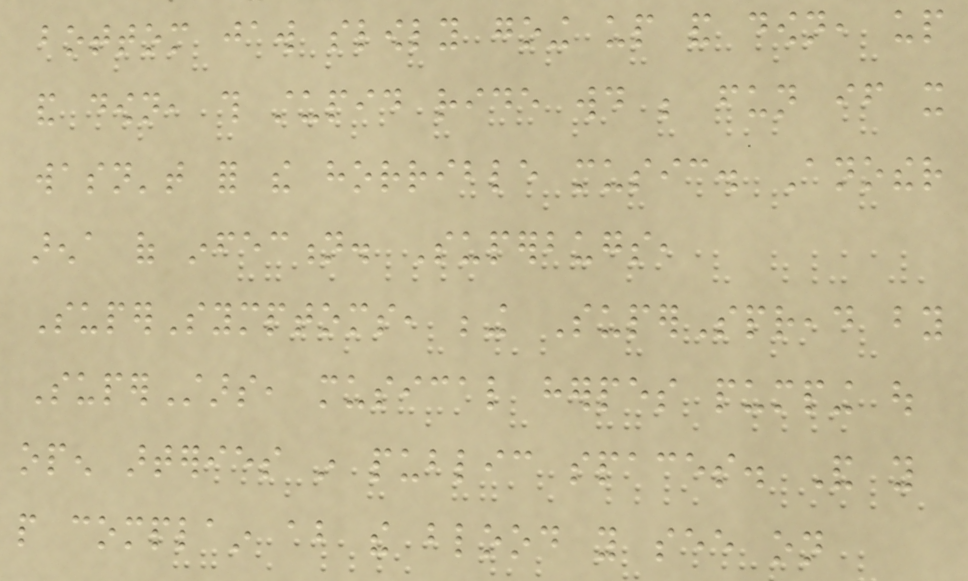bottom jaw slowly going up and down, up
and down, this stupid ride would be fun if it
wasn't for the horrible music. Another
arena of infection. Superbugs,
SuperSymptoms, being SuperSpread by
SuperStars, musical herpes pumping out
open arteries in public spaces. And you
people complain about the blood you see on
